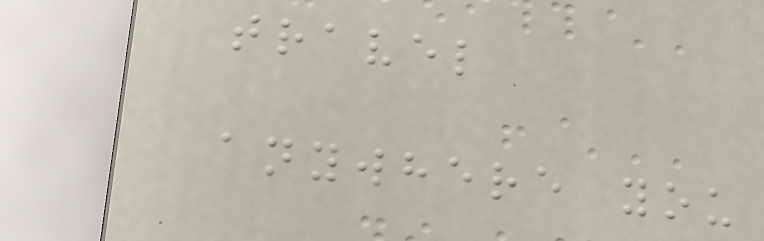travel
anywhere you
